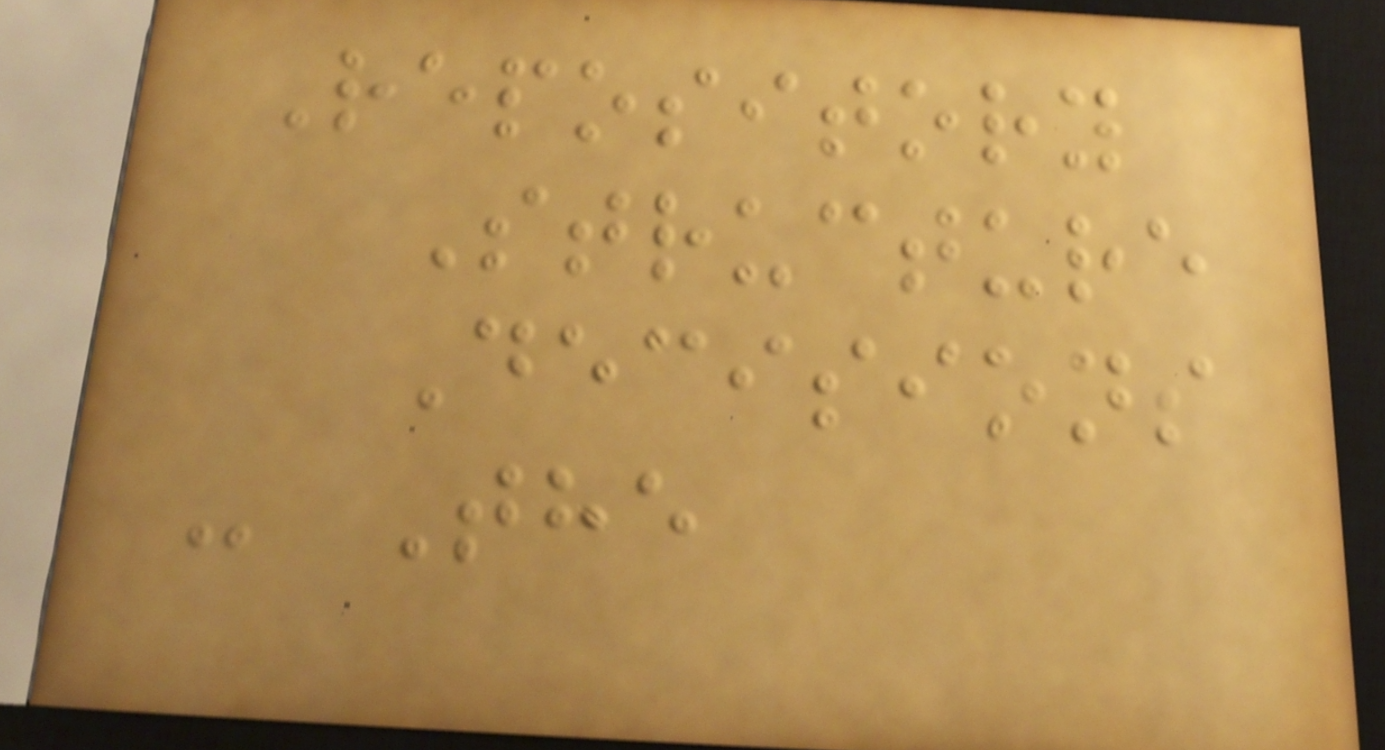Repository
Structure
Decisions
- The
